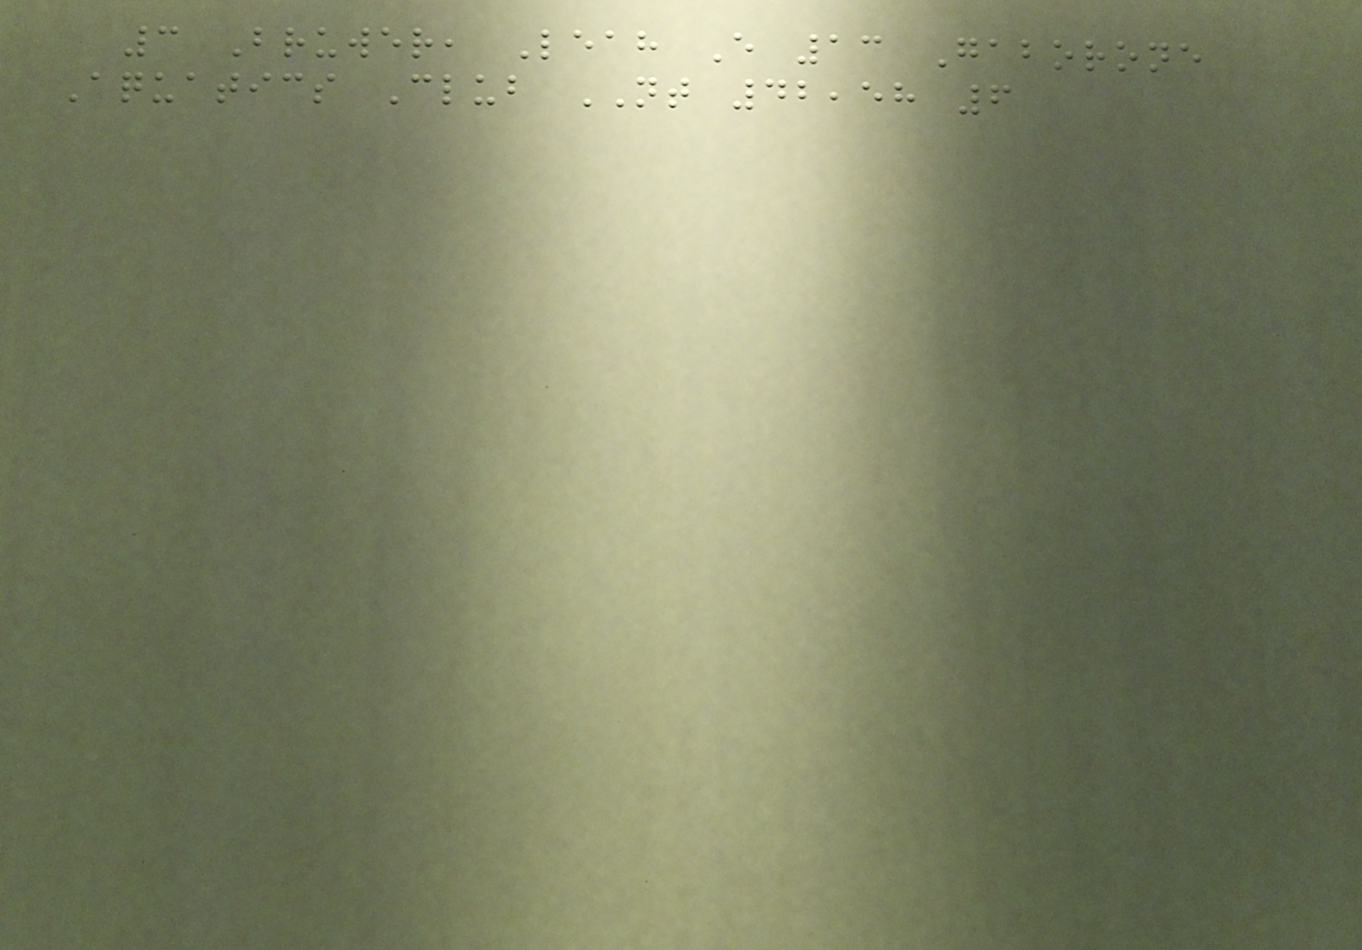3 Bruwer, Leah E 13 Gaborone
Aquatics Club NT 42,58 6
